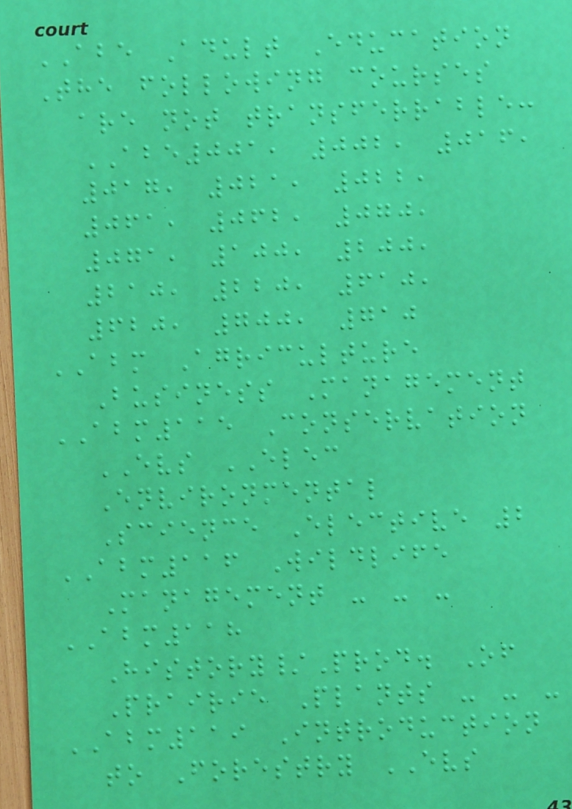ABE Adult Education
The following courses
are not transferrable:
ABE001, 002, 016,
017, 021, 022,
061, 062, 070,
071, 100, 200,
210, 220, 610,
620, 700, 710
ABM Agriculture
Business Management
ABM115 Conservation
EVS ELEC
Environmental
Science Elective 2
ABM116 Wildlife
Management - - -
ABM118
History/Prod. Of
Prairie Plants - - -
ABM119 Introduction
to Forestry EVS
